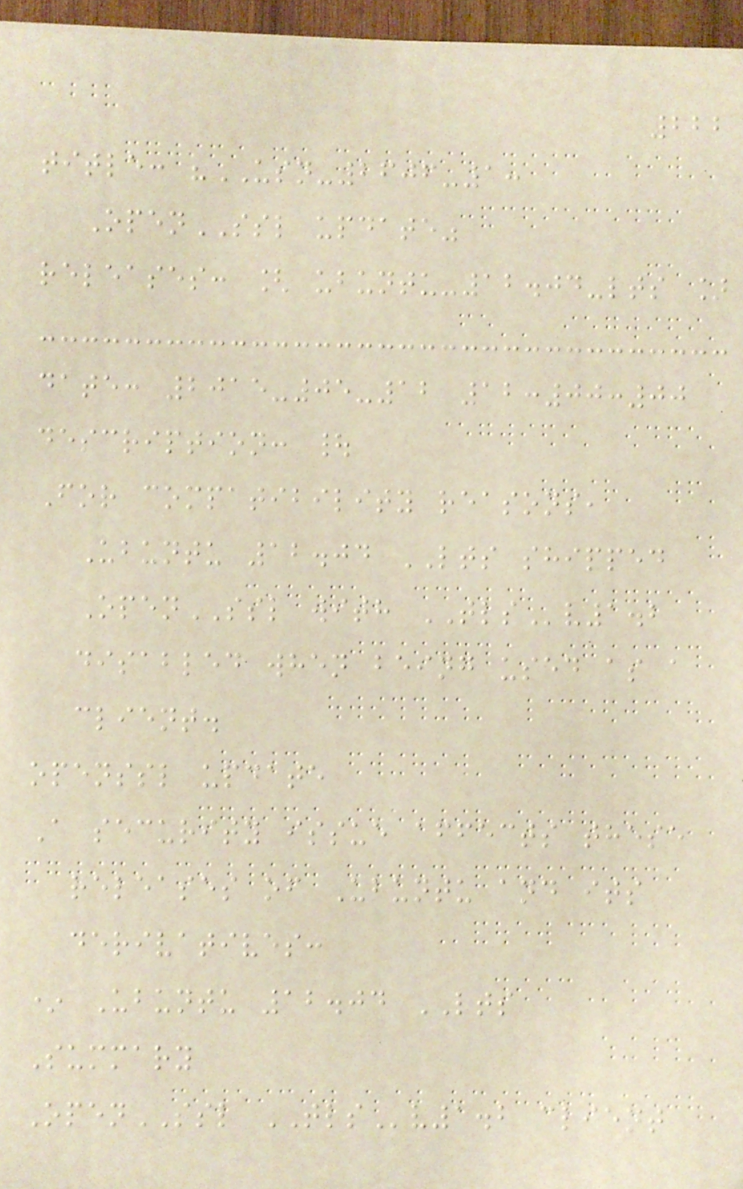222
title: "USN-2606-1:
OpenSSL update"
releases: [ ubuntu-12.04-lts ]
date: 2015-05-12 12:00:00
description: |
For compatibility reasons,
Ubuntu 12.04 LTS shipped
OpenSSL with TLSv1.2
disabled when being used as a
client.
openssl update
A security issue affects these
releases of Ubuntu and its
derivatives:
* Ubuntu 12.04 LTS
Summary
OpenSSL TLSv1.2 client
